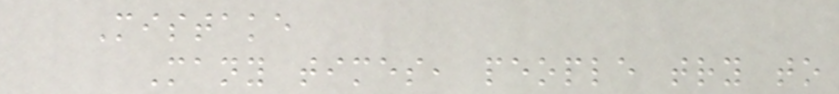Mistake
Many times, people try to
